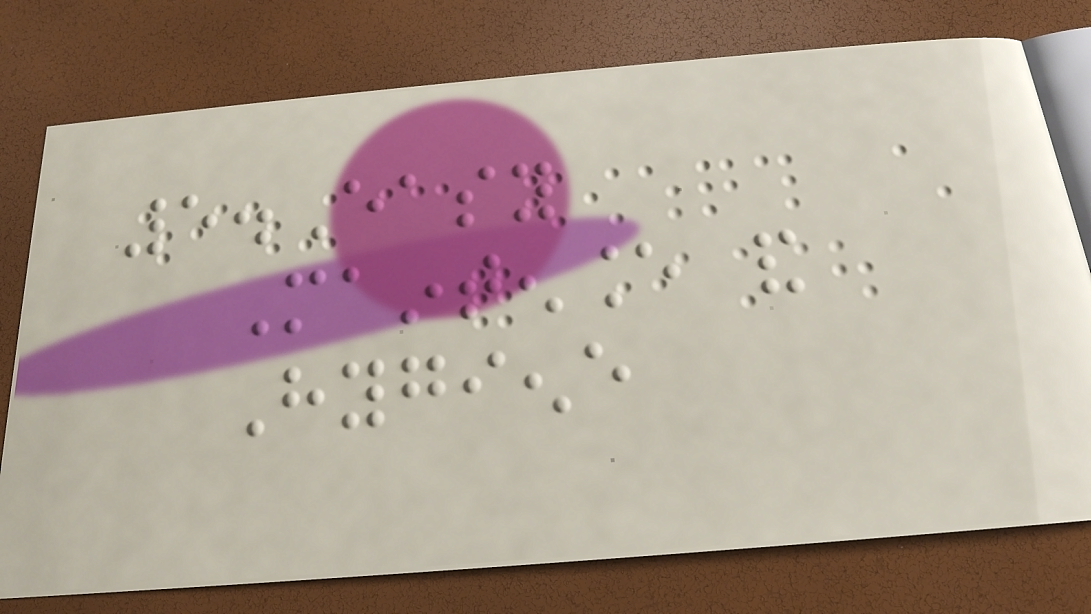5.Easy
Maintenance and
Hygiene
